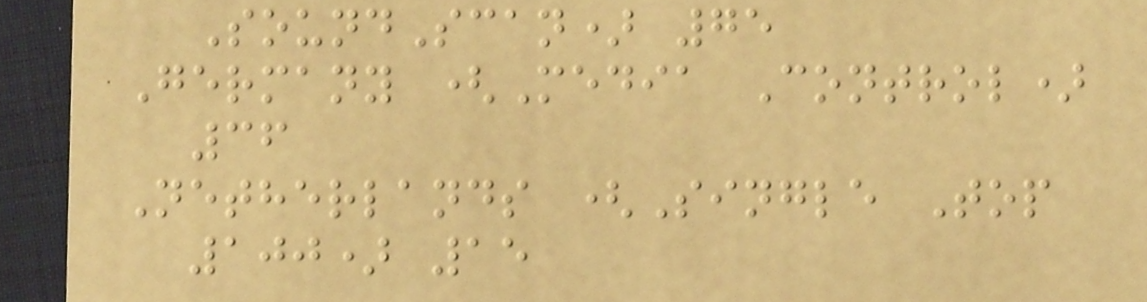SoundScan) 75
Germany (Media Control)
36
Netherlands (Single Top
100) 15
